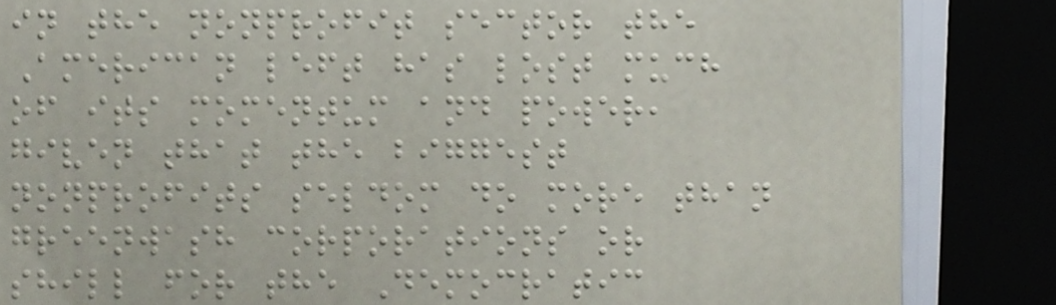in the nonprofit sector the
American left has lost much
of its momentum and power,
given that the biggest
nonprofits seldom do more than
greenwash corporations or
shill for the Democratic
